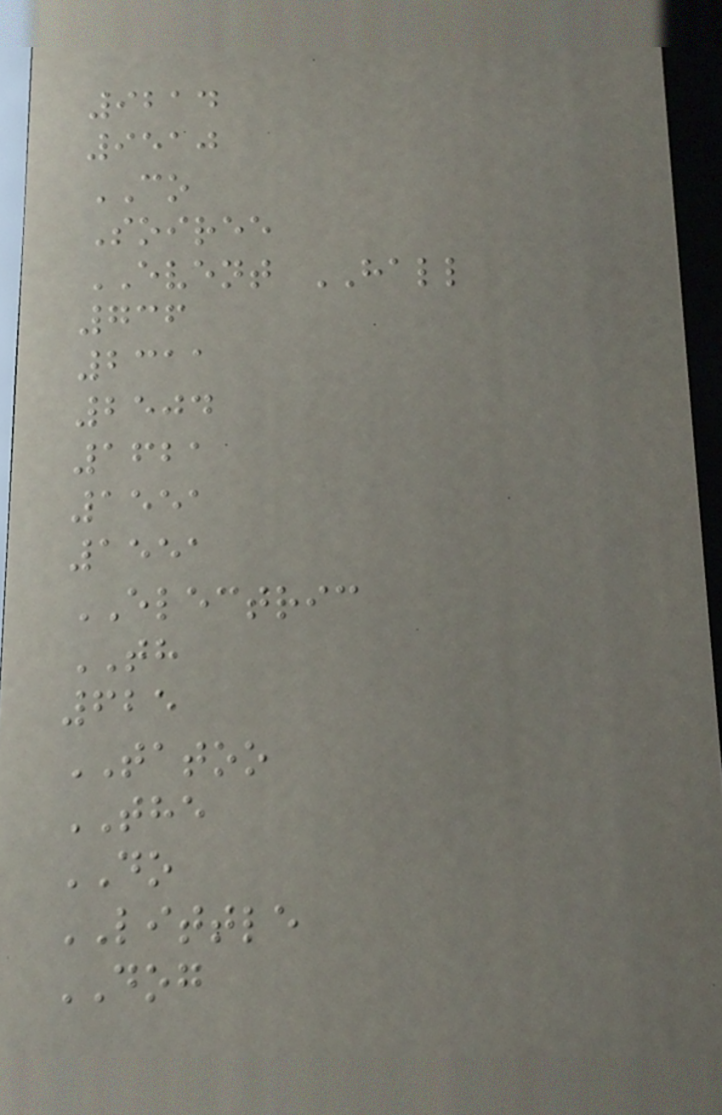9214
9510
CO
Soiree
EVENT HALL
736
2311
2504
1621
1551
1551
ELECTRIC
TH
625
TATOO
THE
DO
LITTLE
DOG
